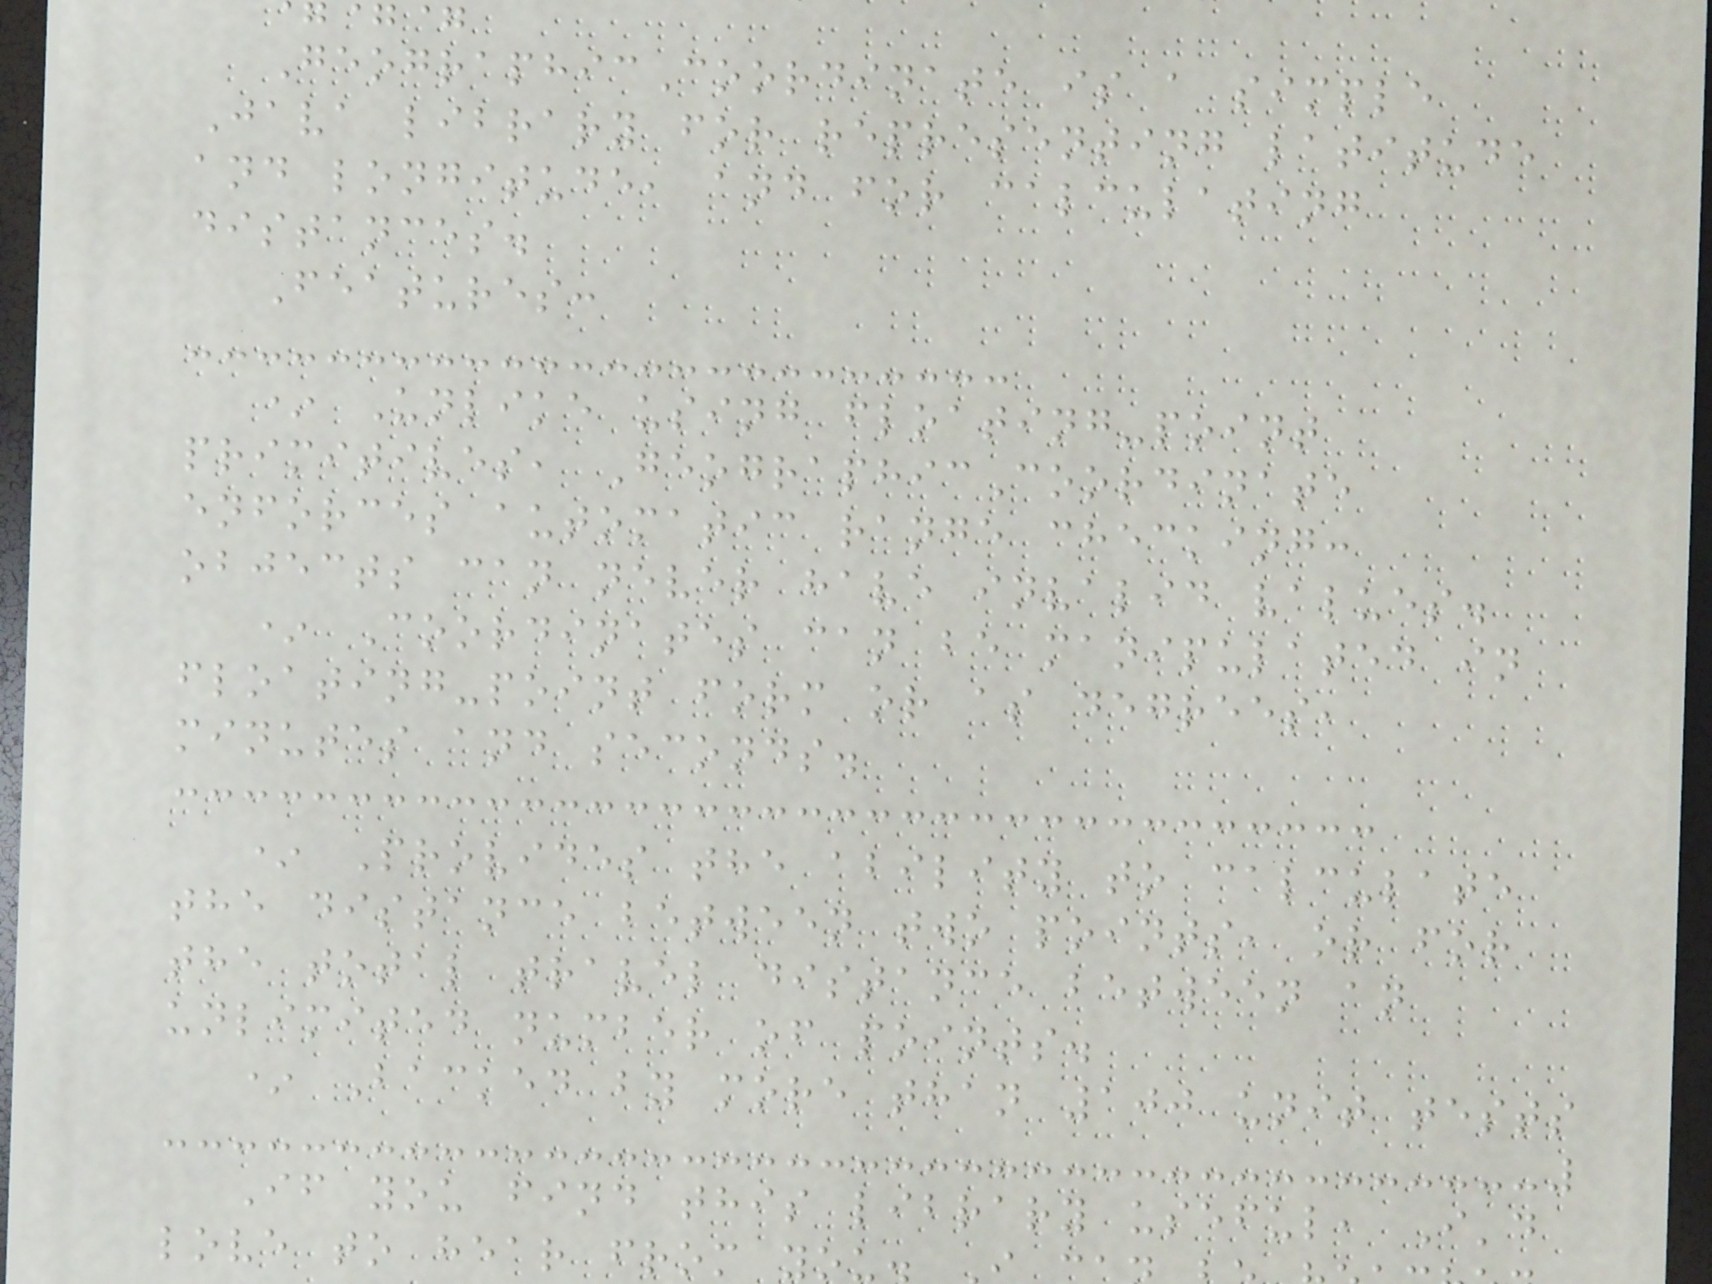GeographicCoordinate is a simple
Java library for representing latitude
and longitude, and for calculating
distances.
Features:
* Unlike using floating-point
primitives, GeographicCoordinate
enforces automatic range checking:
objects can never have invalid values.
* Coordinates can be manipulated in
floating-point form or as degrees,
minutes and seconds.
* Provides the ability to calculate
the distance between two points, or for
the total travel distance between an
unlimited number of points.
* Backed by more than 100 unit tests
If you find this library useful, I'd
love to hear from you
